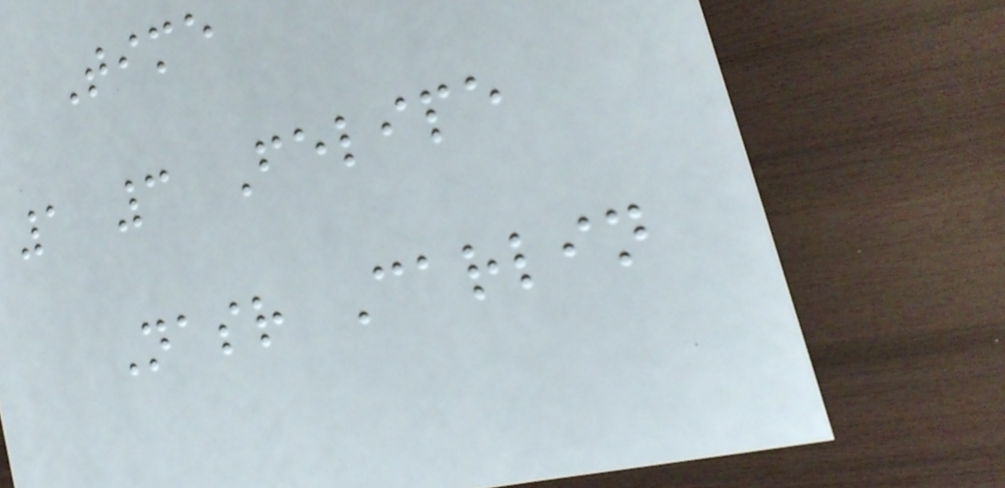Time
1 3 Felipe
Nasr Carlin
